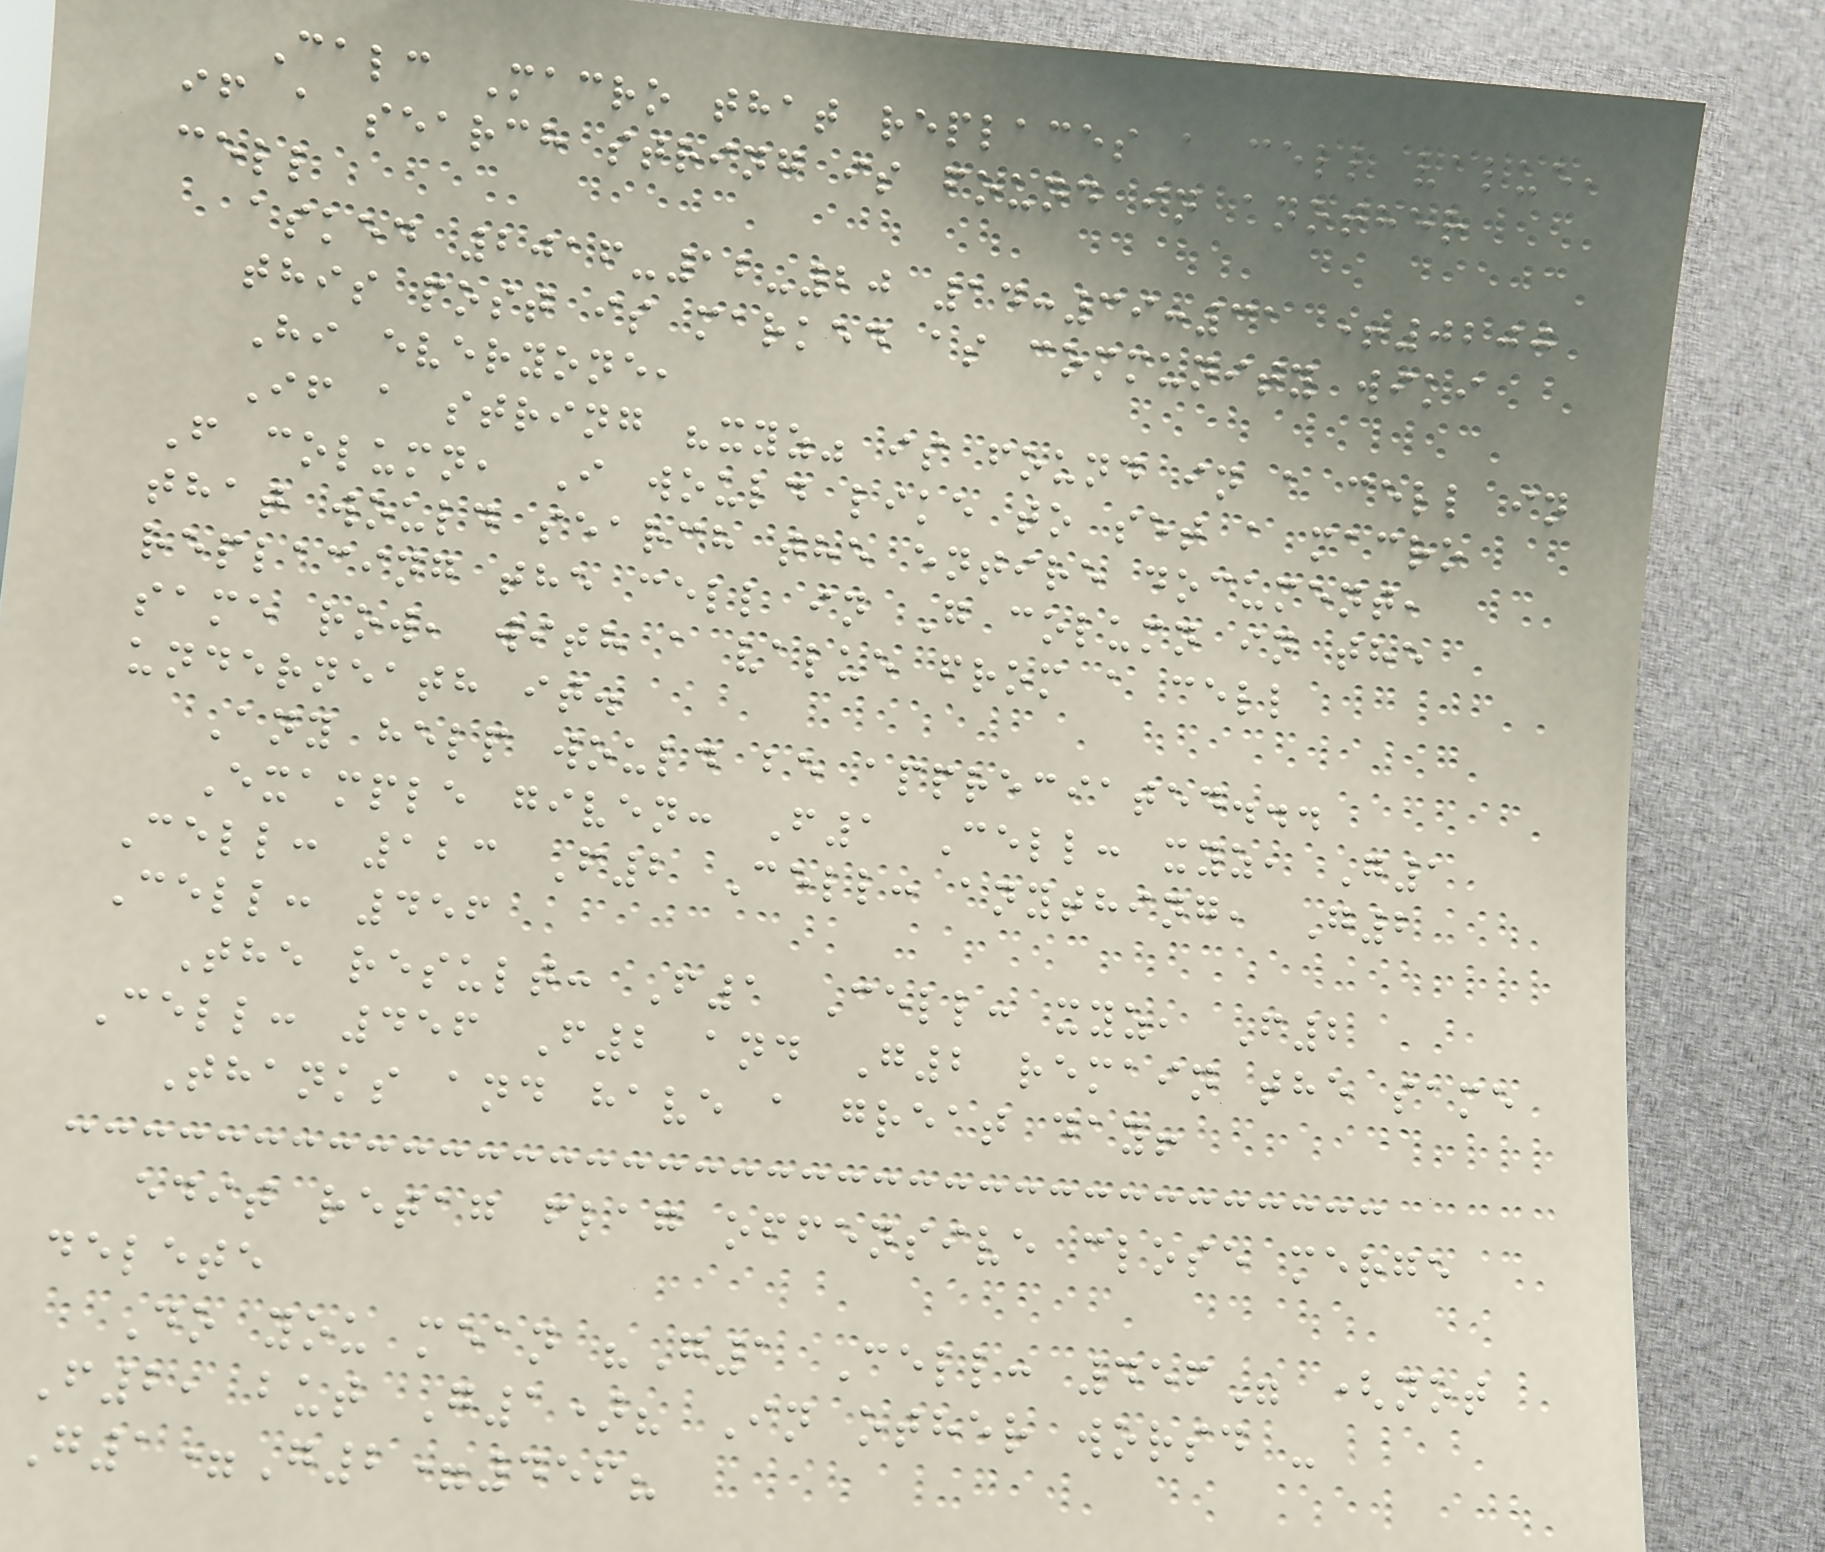Calc Macro that replaces a cell value,
if a search string is found in another
cell
asked 2016-12-20 14:39:31 +0200
this post is marked as community wiki
Hi everyone,
If a string "xyz" is found in a cell in
F column, I would like to set a macro
that would search the entire document,
replacing the cell in G column in the
same row, with a value from a cell
underneath it.
Any help would be appreciated...
Example given: F1 Cell: xyz, G1
Cell: 123 F2 Cell: anything, G2
Cell: 456
The result: F1 Cell: xyz, F2
Cell: 456 F2 and G2 remain the same
Thanks and have a great day!
edit retag flag offensive close merge
delete
Do you mean "G1 Cell: 456" (not
F2, but G1)? In other worsd -
G1=G2=456?
